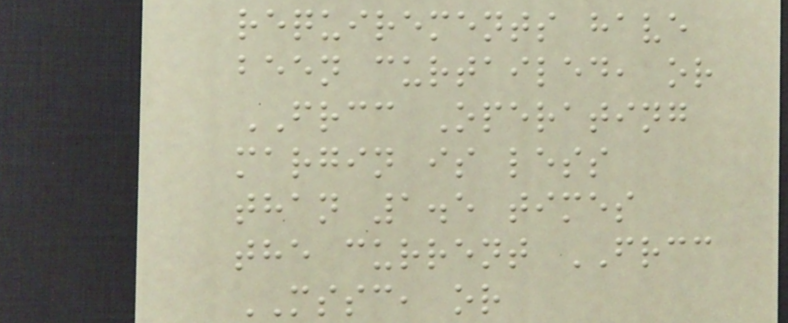requirements have
been curtailed, or
FRCC Operating
margin is less
than 1.5 times
the current FRCC
MSSC, or
